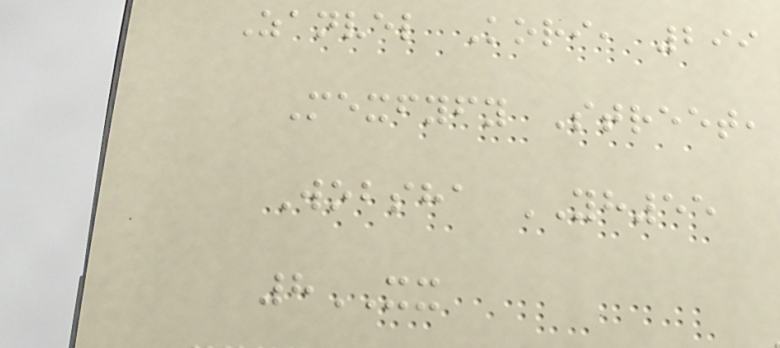Zanvel Kori, 299
Mexfyfy Street,
Wobsha YH55
8XX
